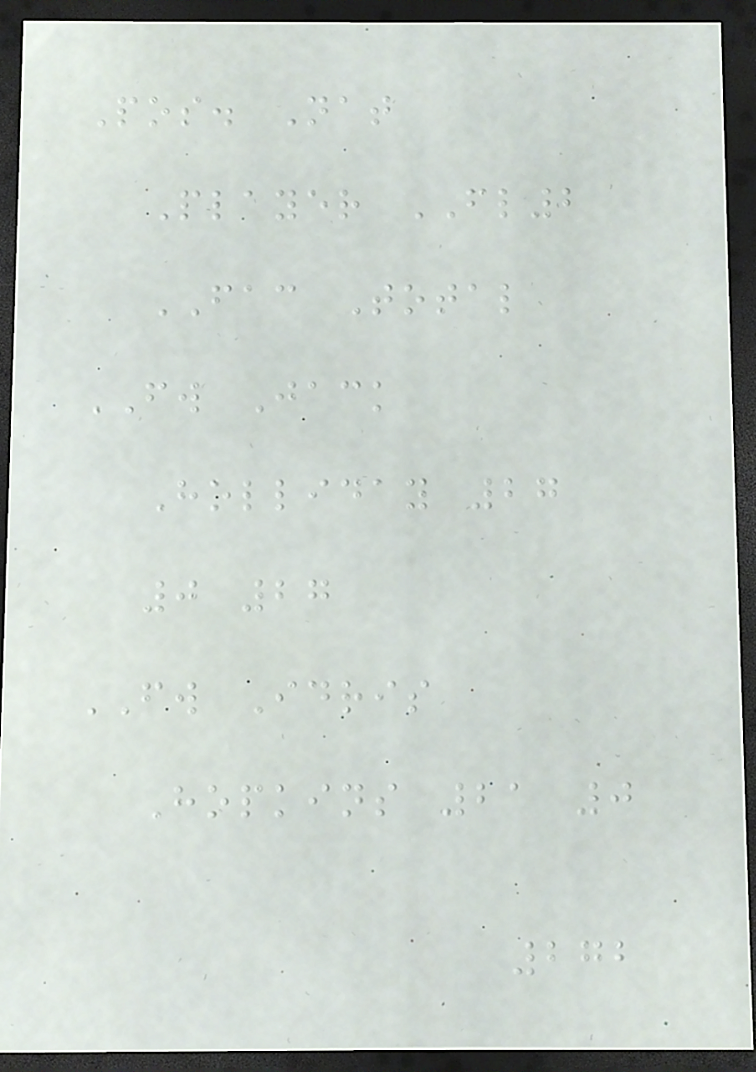Pos. Nat
Player FL2
FAC Total
FW Jack
Holliday 27
0 27
FW Idris
Hopkins 21 0
272
